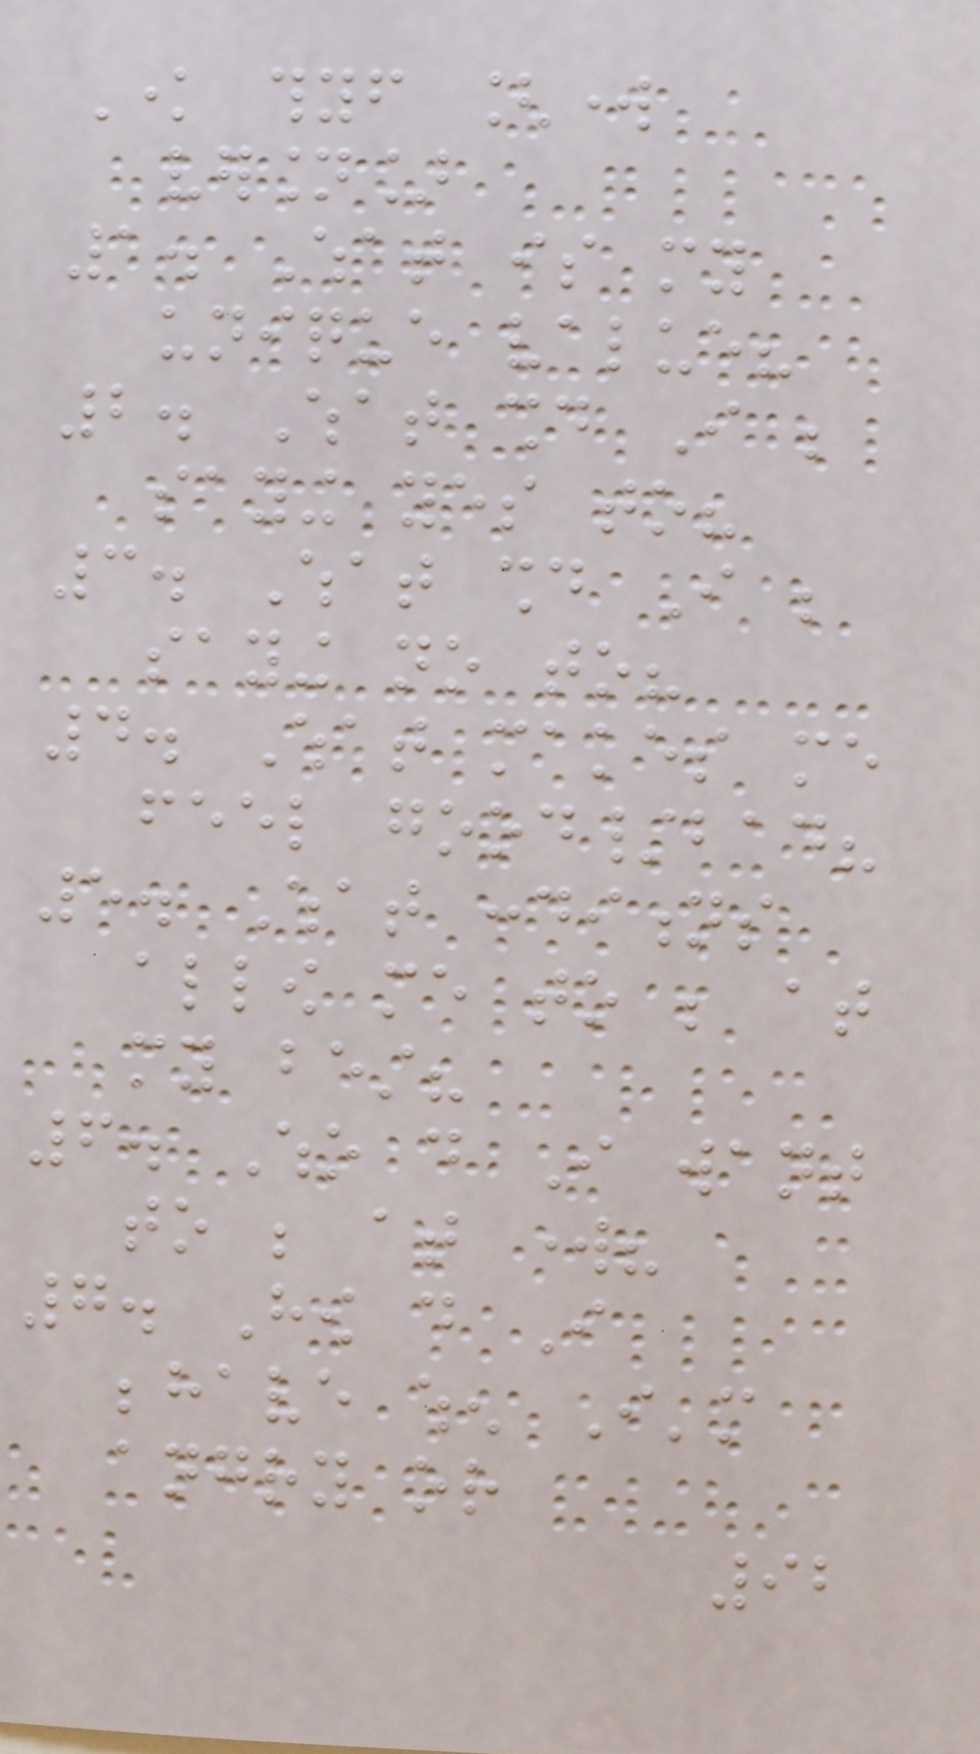Know thyself [work
version]
1. What is my
unique value?
2. What should I be
saying yes to?
3. What should I be
saying no to?
4. What makes me
feel good/bad?
5. What conditions
allow me to be at
my best?
6. Who do I want
to be at work?
7. How do I
behave when I'm
angry or
92
